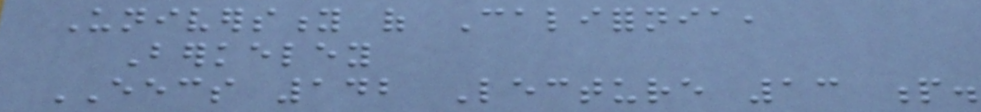University of California,
Berkeley
EECS 142 Lecture 13 p.
